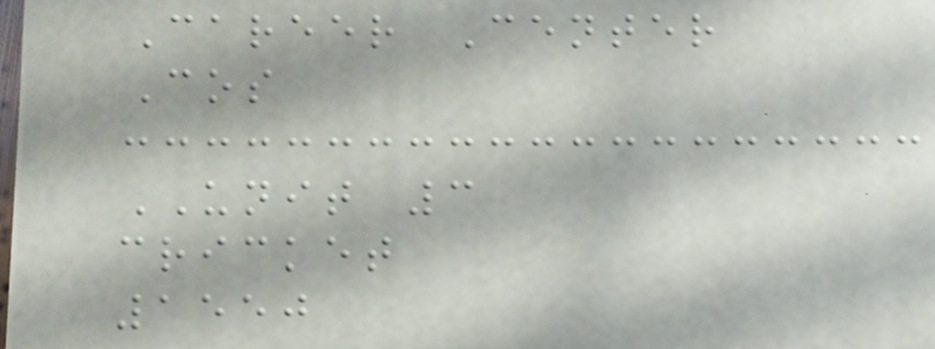Career Center
Cos
UNIT 3
cricket
1550
